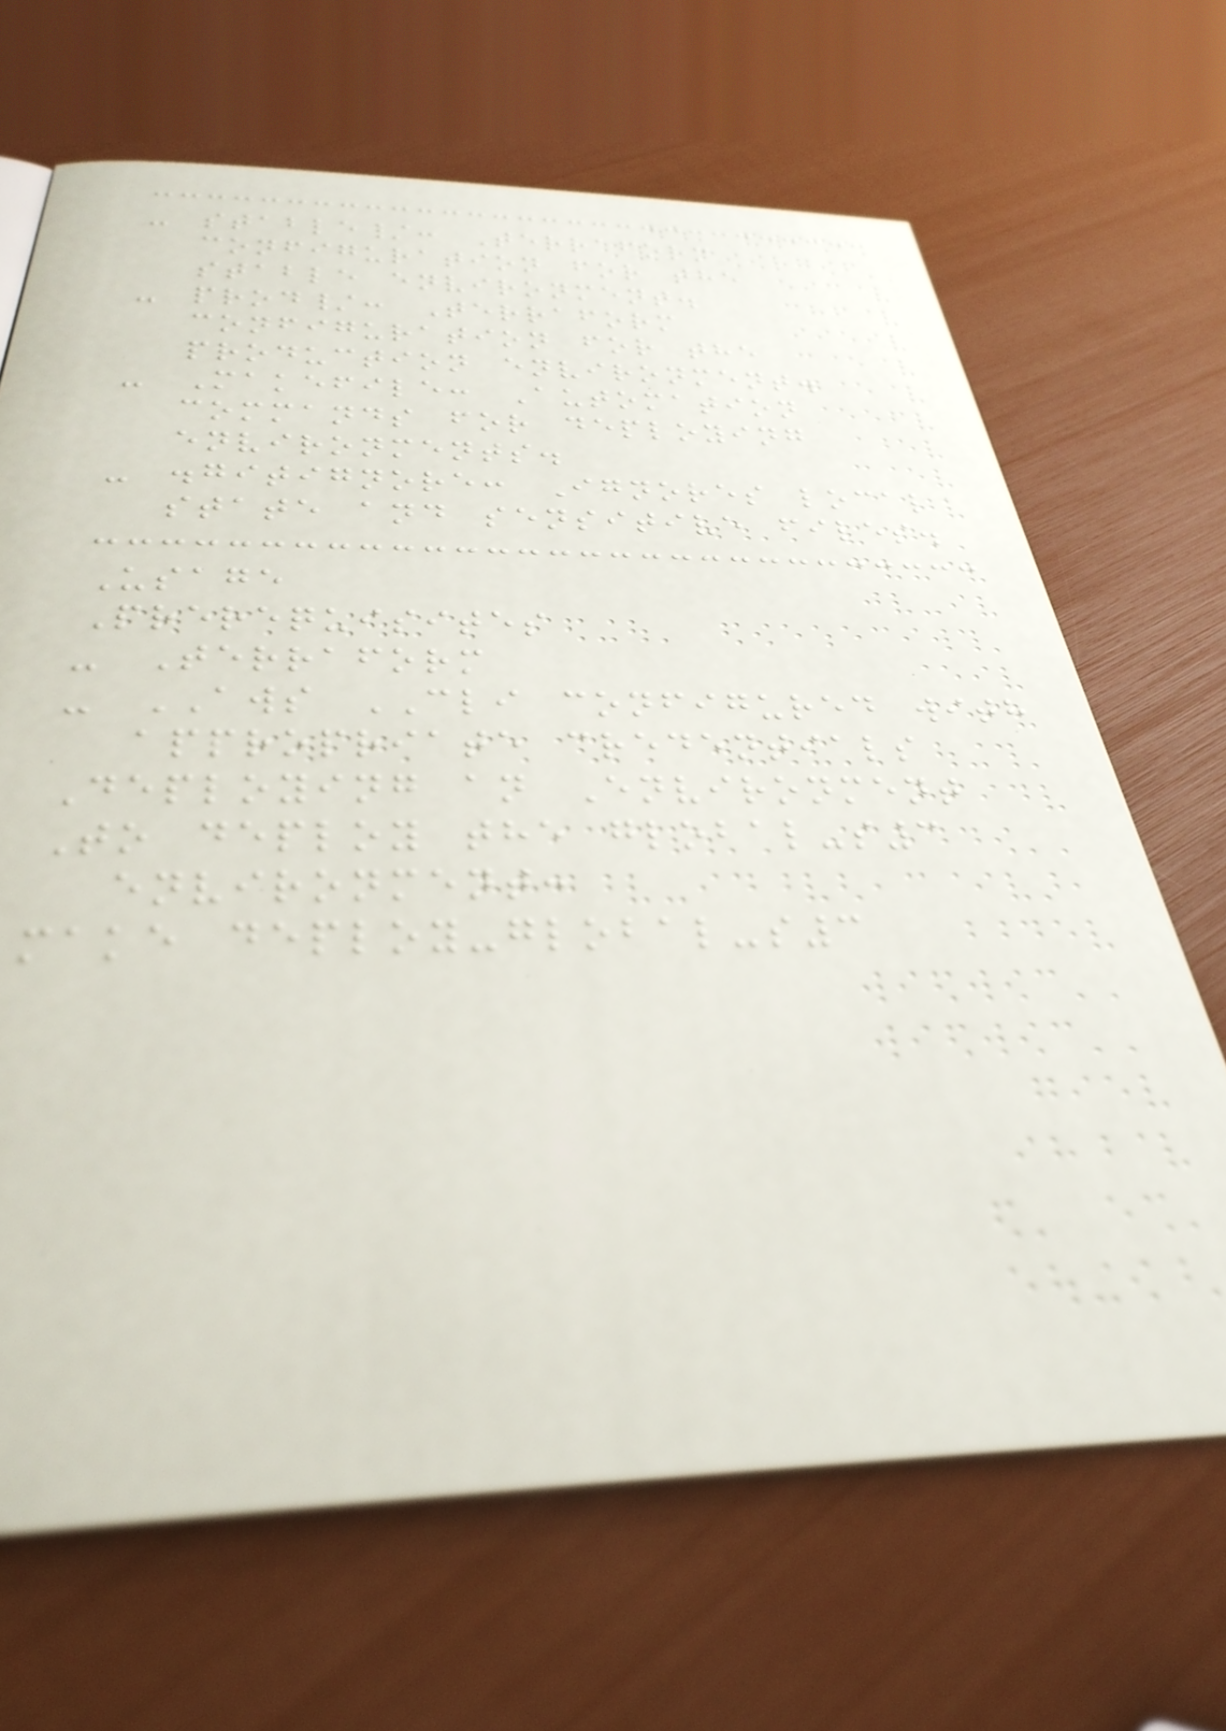- stable/: Terraform
configuration for the
stable environment.
- prod/: Terraform
configuration for the
production environment.
- Makefile: Automation
commands for deploying
environments.
- .gitignore: Ignores local
state and sensitive files.
Usage
Prerequisites
- Terraform
- AWS CLI configured with
appropriate credentials
Deploying an Environment
To deploy the global-s3
environment:
make deploy-global-s3
